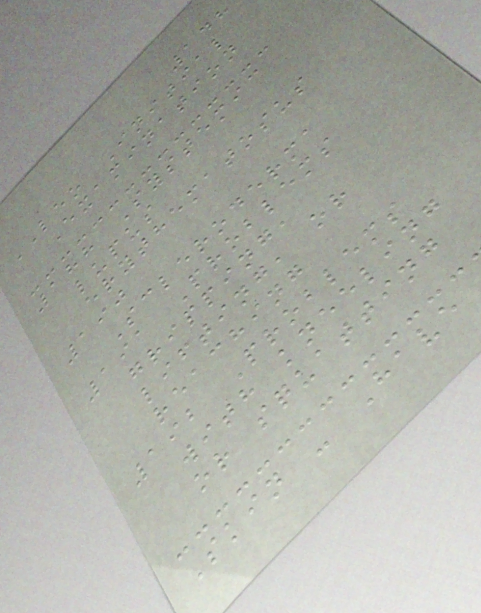148
LEO Initial
Examination
188 Systemic
lupus
erythematosus
190
Scleroderma
191 Problems
gripping,
lifting, or
reaching
192 Problems
with kneeling
or squatting
Skin - Have
